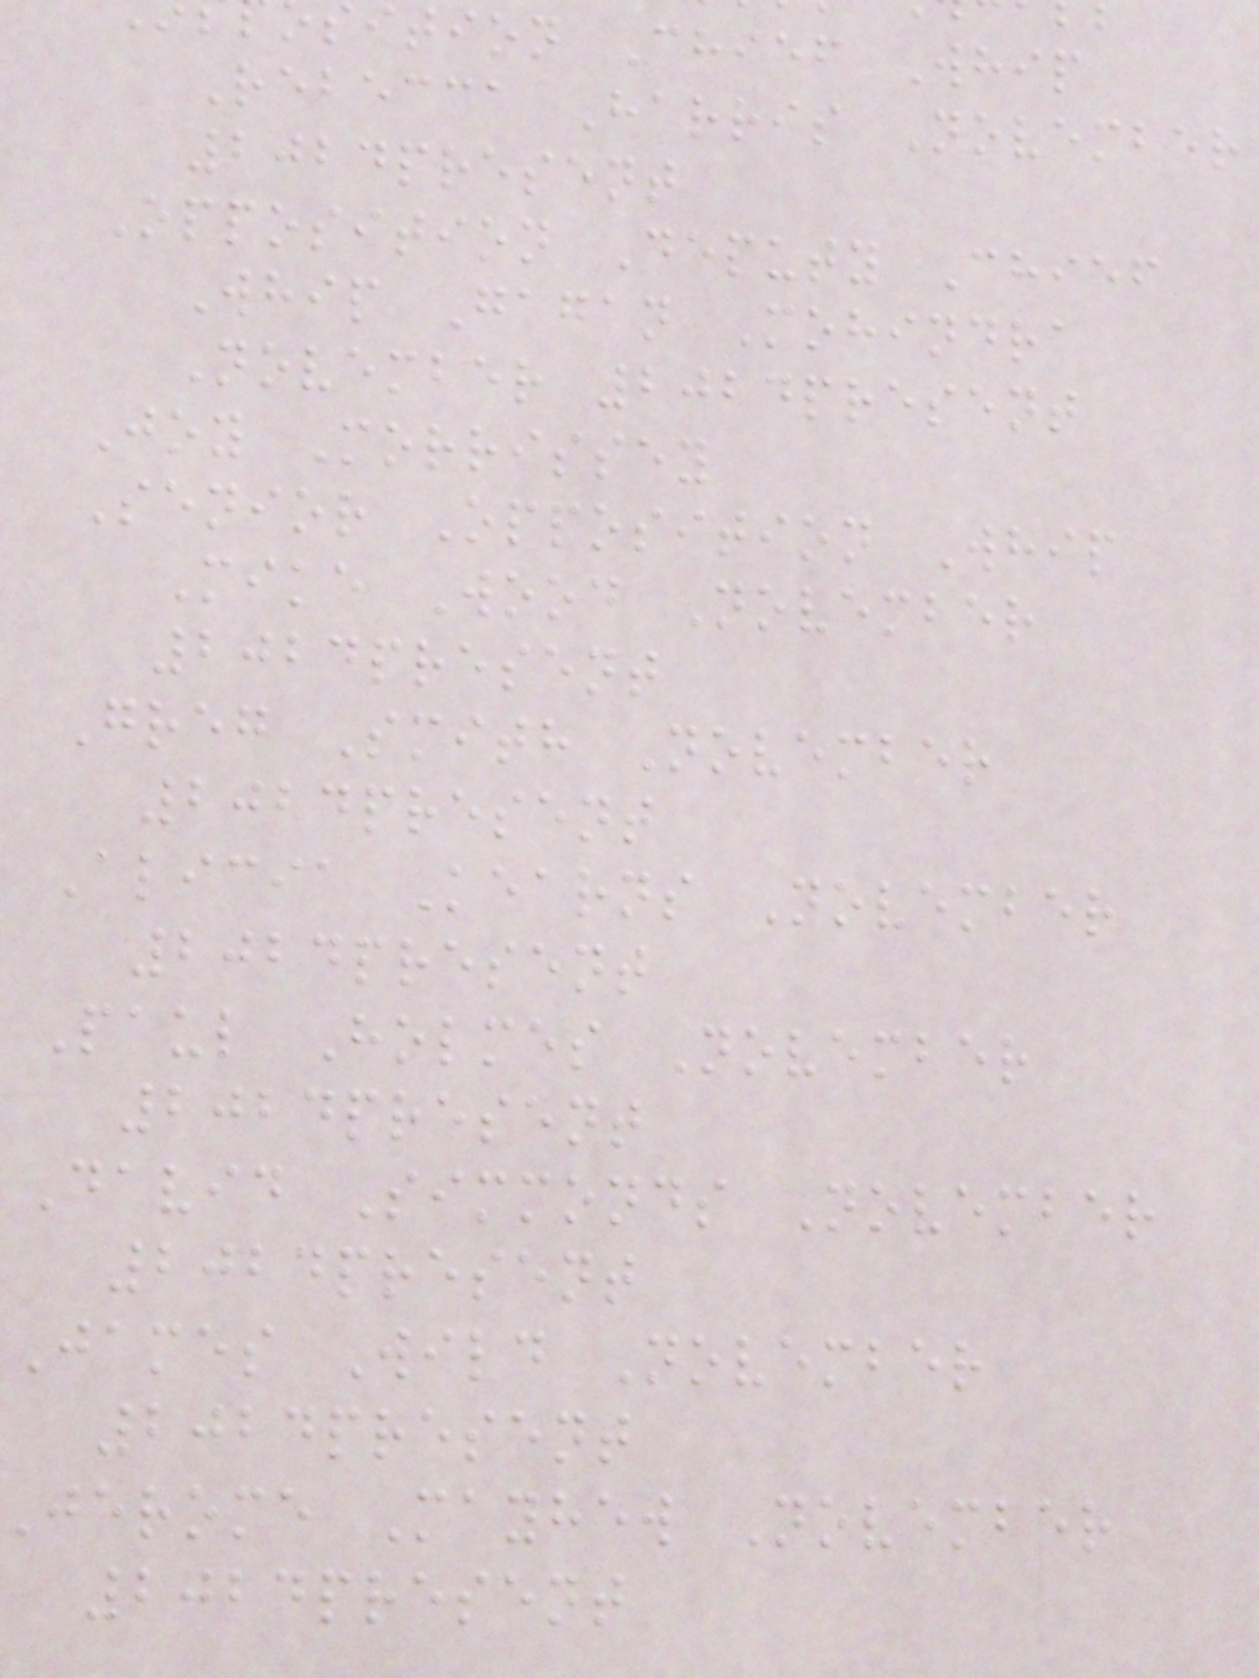ition Chief Whip
Rebecca Harris November
2024present
Opposition Deputy Chief
Whip Gagan Mohindra
November 2024present
Joy Morrissey
Senior Opposition Whip
Mike Wood November
2024present
Greg Smith November
2024present
Alicia Kearns November
2024present
Paul Holmes November
2024present
David Simmonds November
2024present
James Wild November
2024present
jerome Mayhew November
2024present
